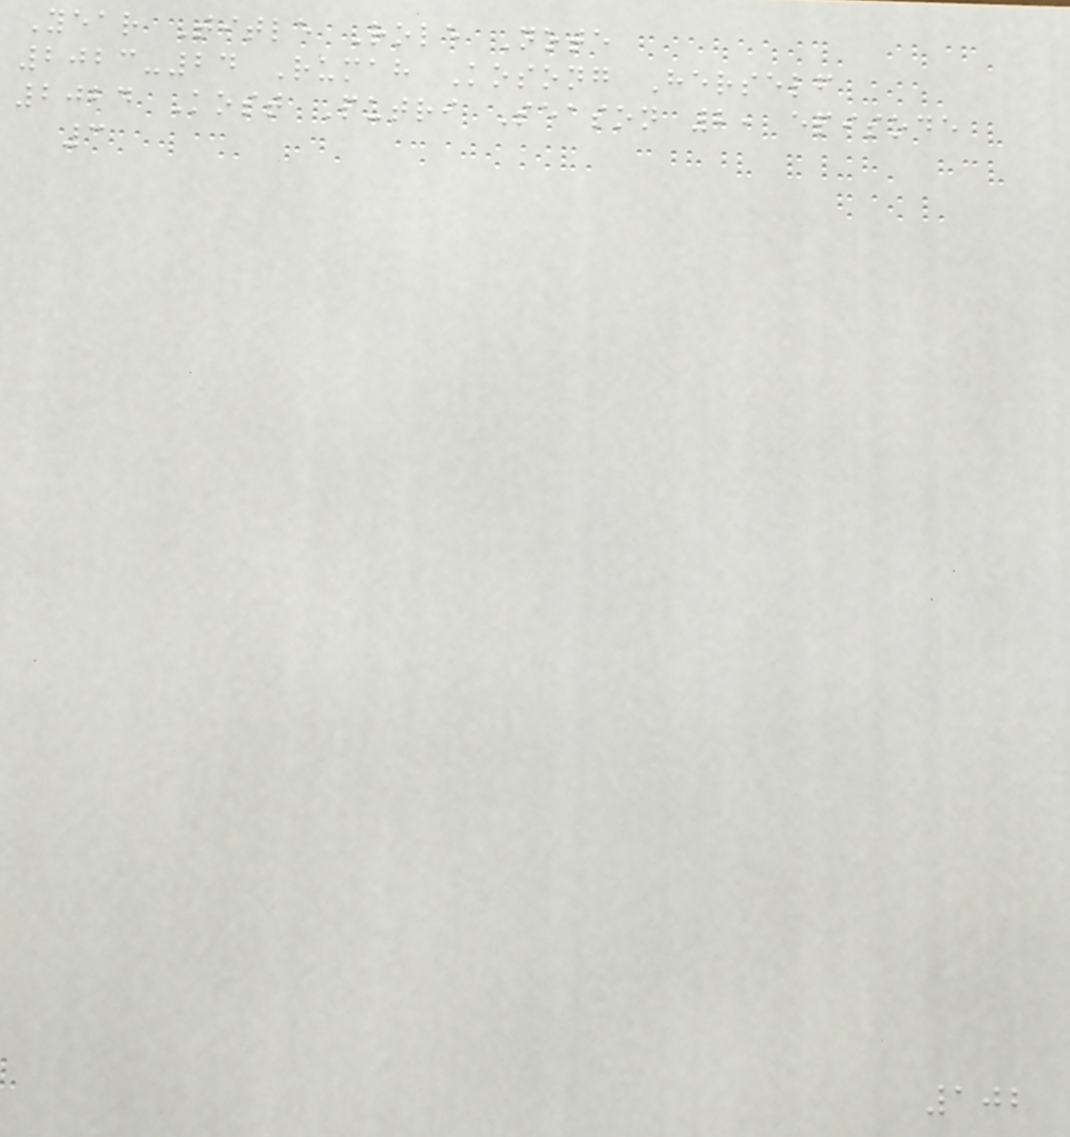Year Title Role Note
2023-24 Rumah Kosong Herself
2024 Kost Putri Season 2, episode
3
102
